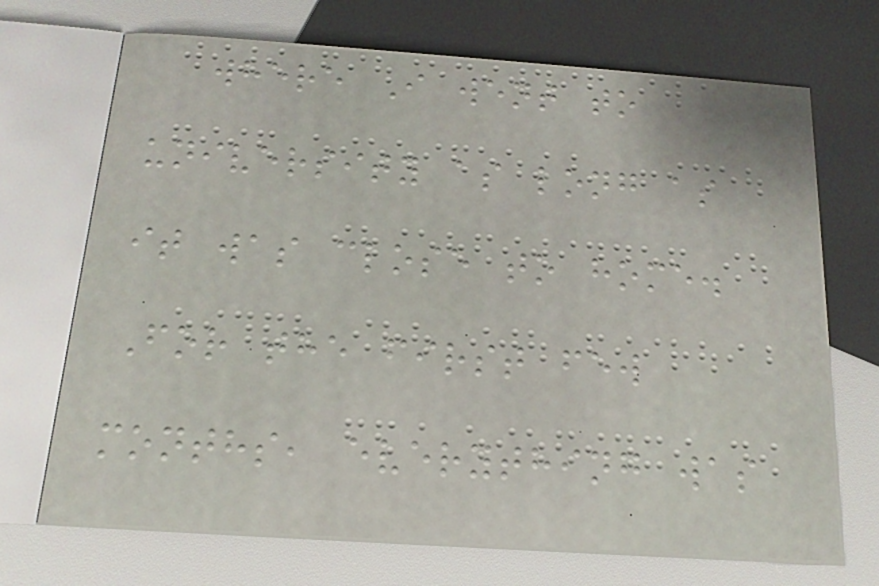where I went to
university as long as
it was close to home.
For the first few
months, everything was
